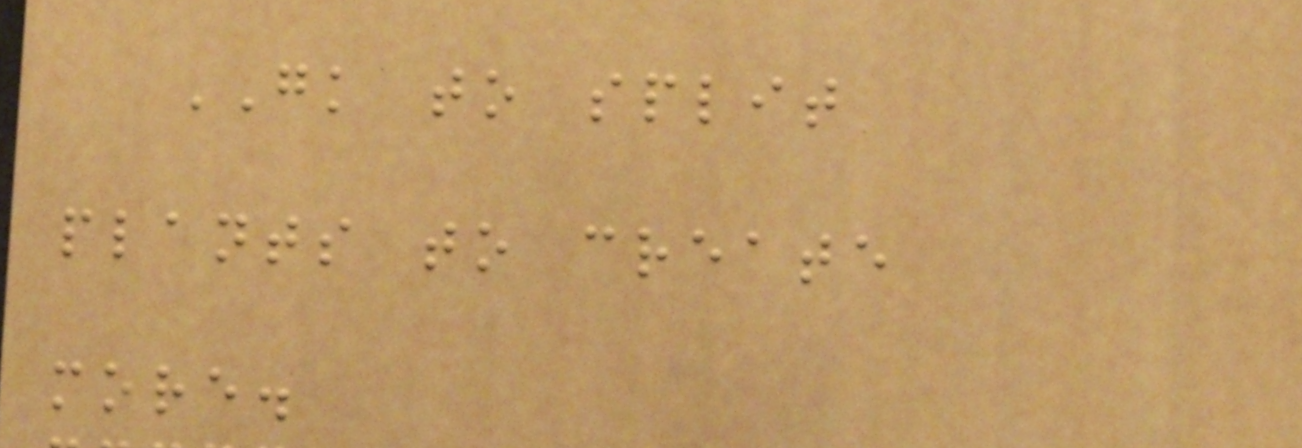GK to split
plants to create
more.
